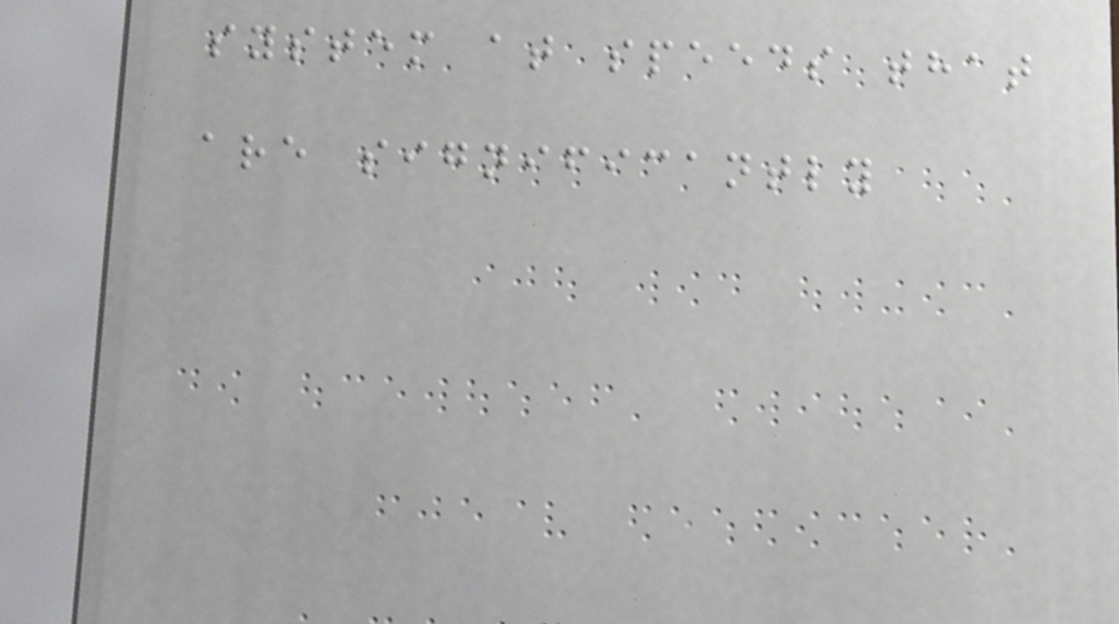system at speeds that
are significantly
